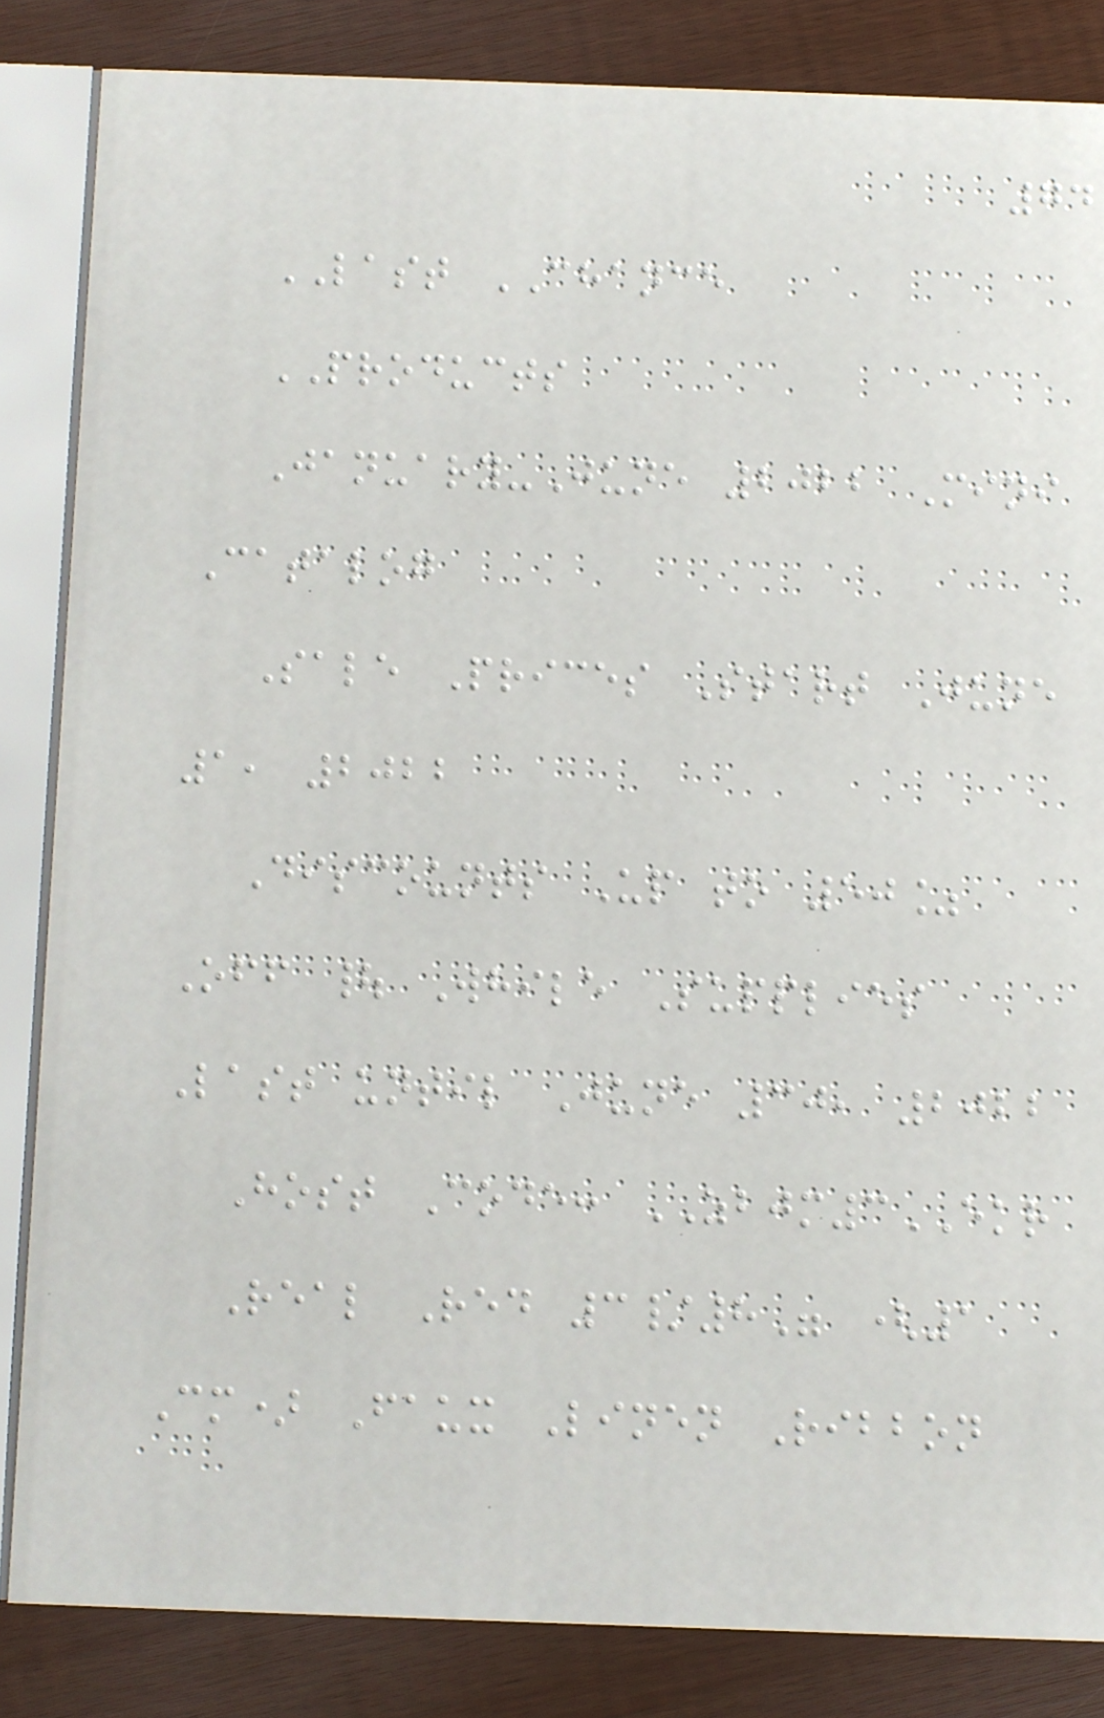74
LAST CHANCE
PRODUCTS
January-June 2022 Mini
Catalog
Sale Prices Start June
1, 2022
Discounts Up to 50%
Off | While Supplies
Last until June 30, 2022
Host Code: ZBJM3EKR
Real Red 3/8" (1
Cm) Faux Linen Ribbon
